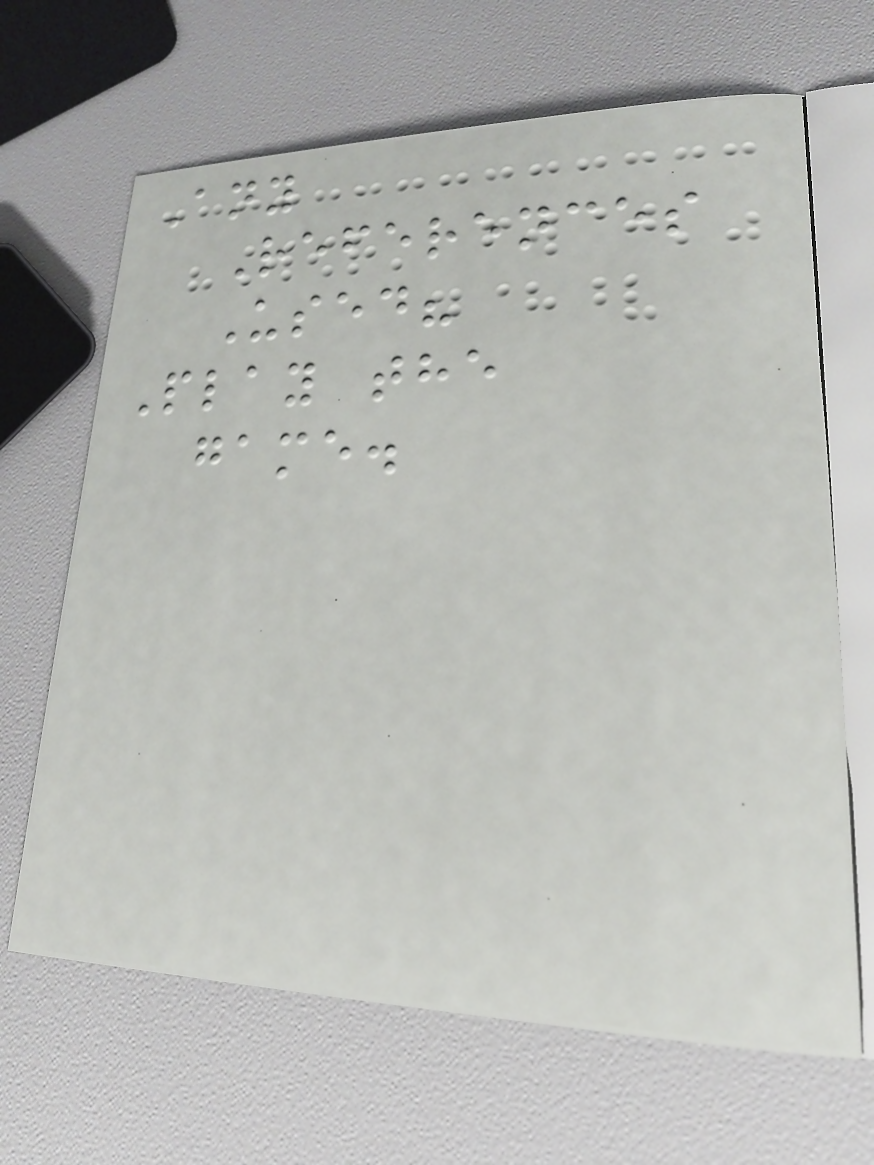Any
References
Used?
Play the
game.
